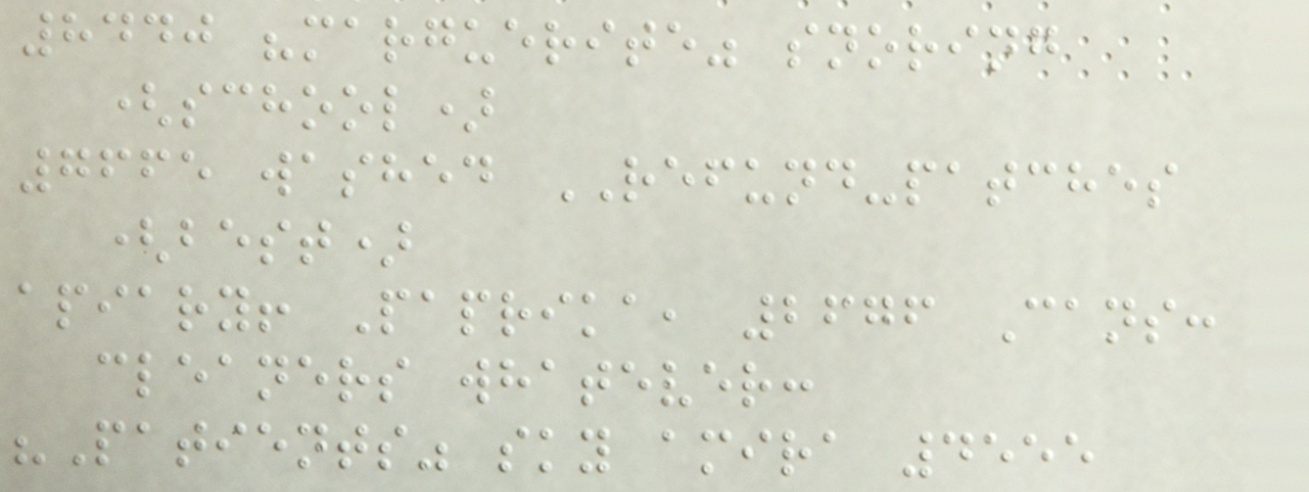8440 "marguerite" snoring
(school)
7665 washed REFUND-patches
(best)
apiary! Paprika, 2676 Cans:
cleaners whatever:
"Patients" sky amira 4555
